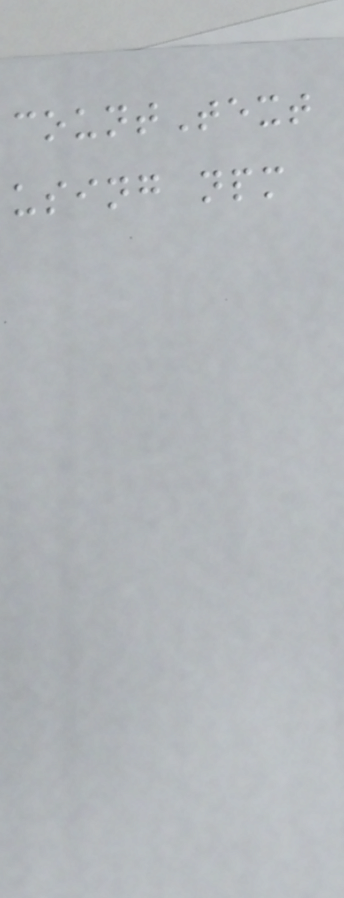countText
using npm
